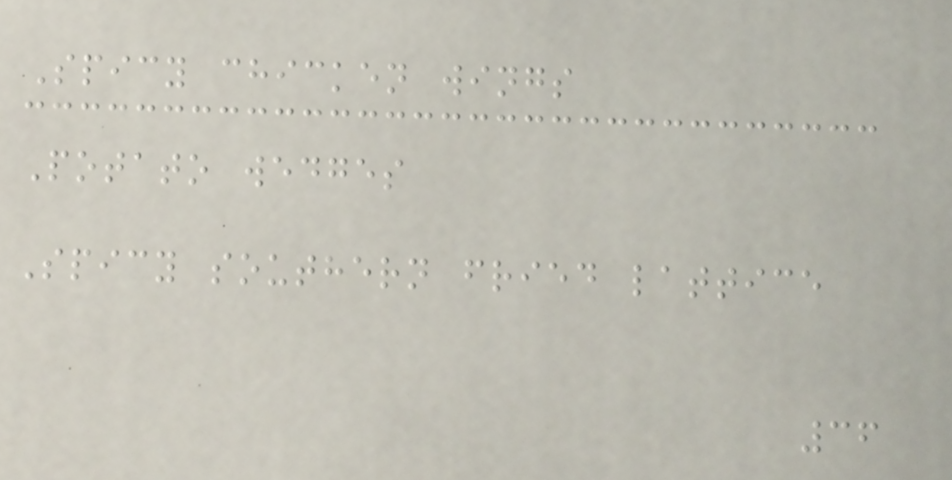Spicy chicken wings
Potato wedges
Spicy southern fried lattice
36
